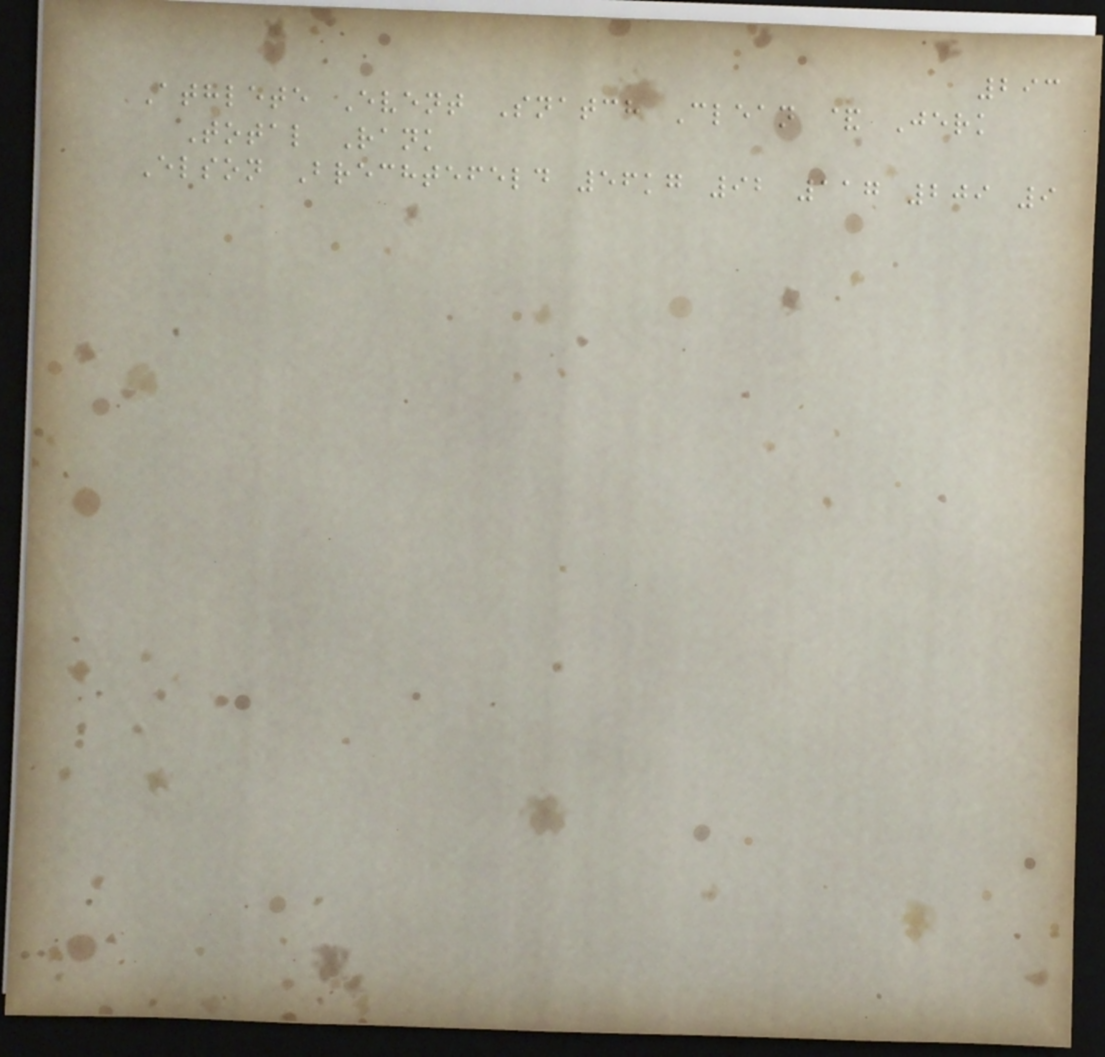293
Athlete Event Snatch Clean & Jerk
Total Rank
Elson Brechtefeld 56kg 92 117 209 9
